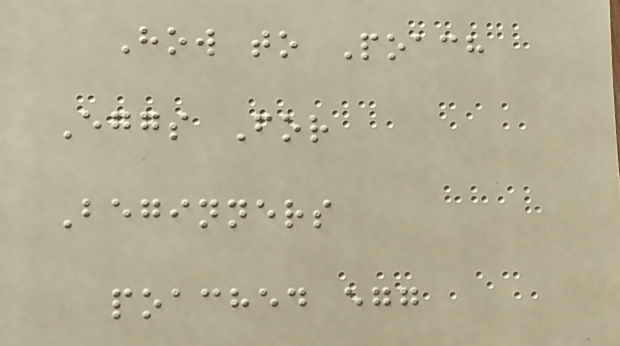How to Poach
Eggs For
Beginners
poached egg
